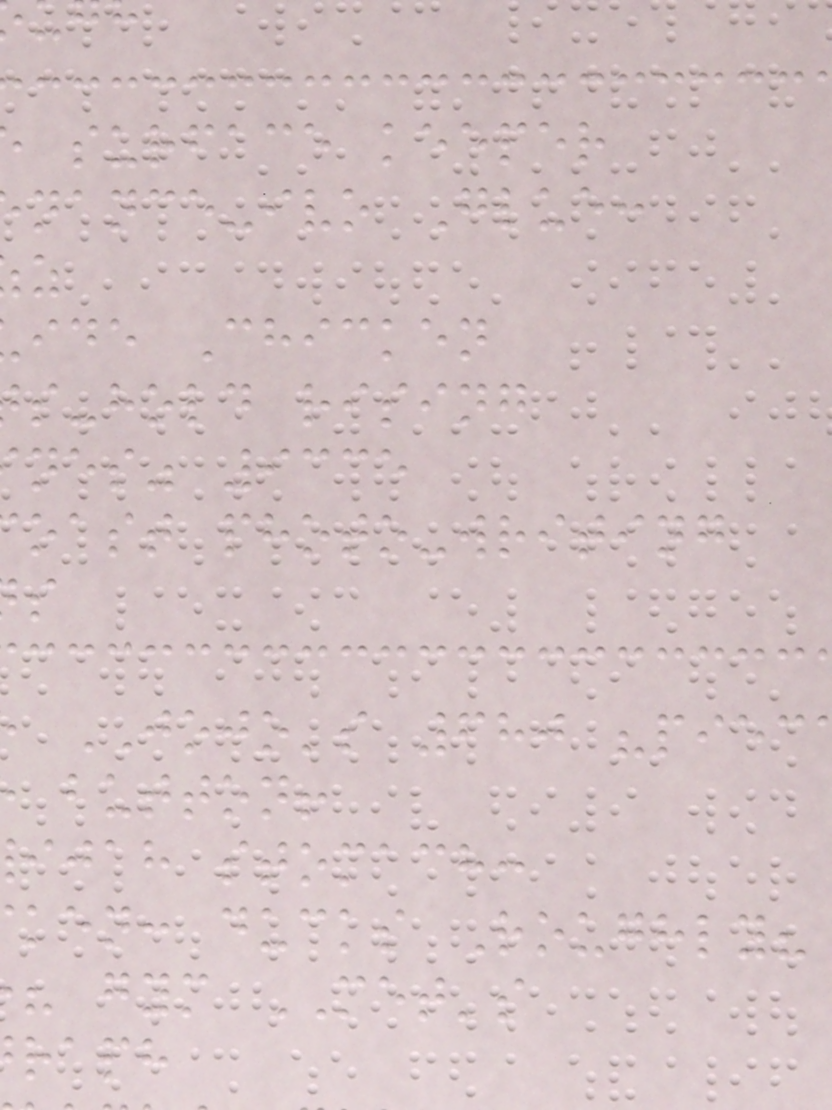surface keeper
nance-ivo Glue:
ide Chicken
s-hold rising
nes" 9335
oast photo-writing
JOJO's 680 "piec
button!
ijah stomach:
ken: ducks Roughly?
gym MET's
raph
